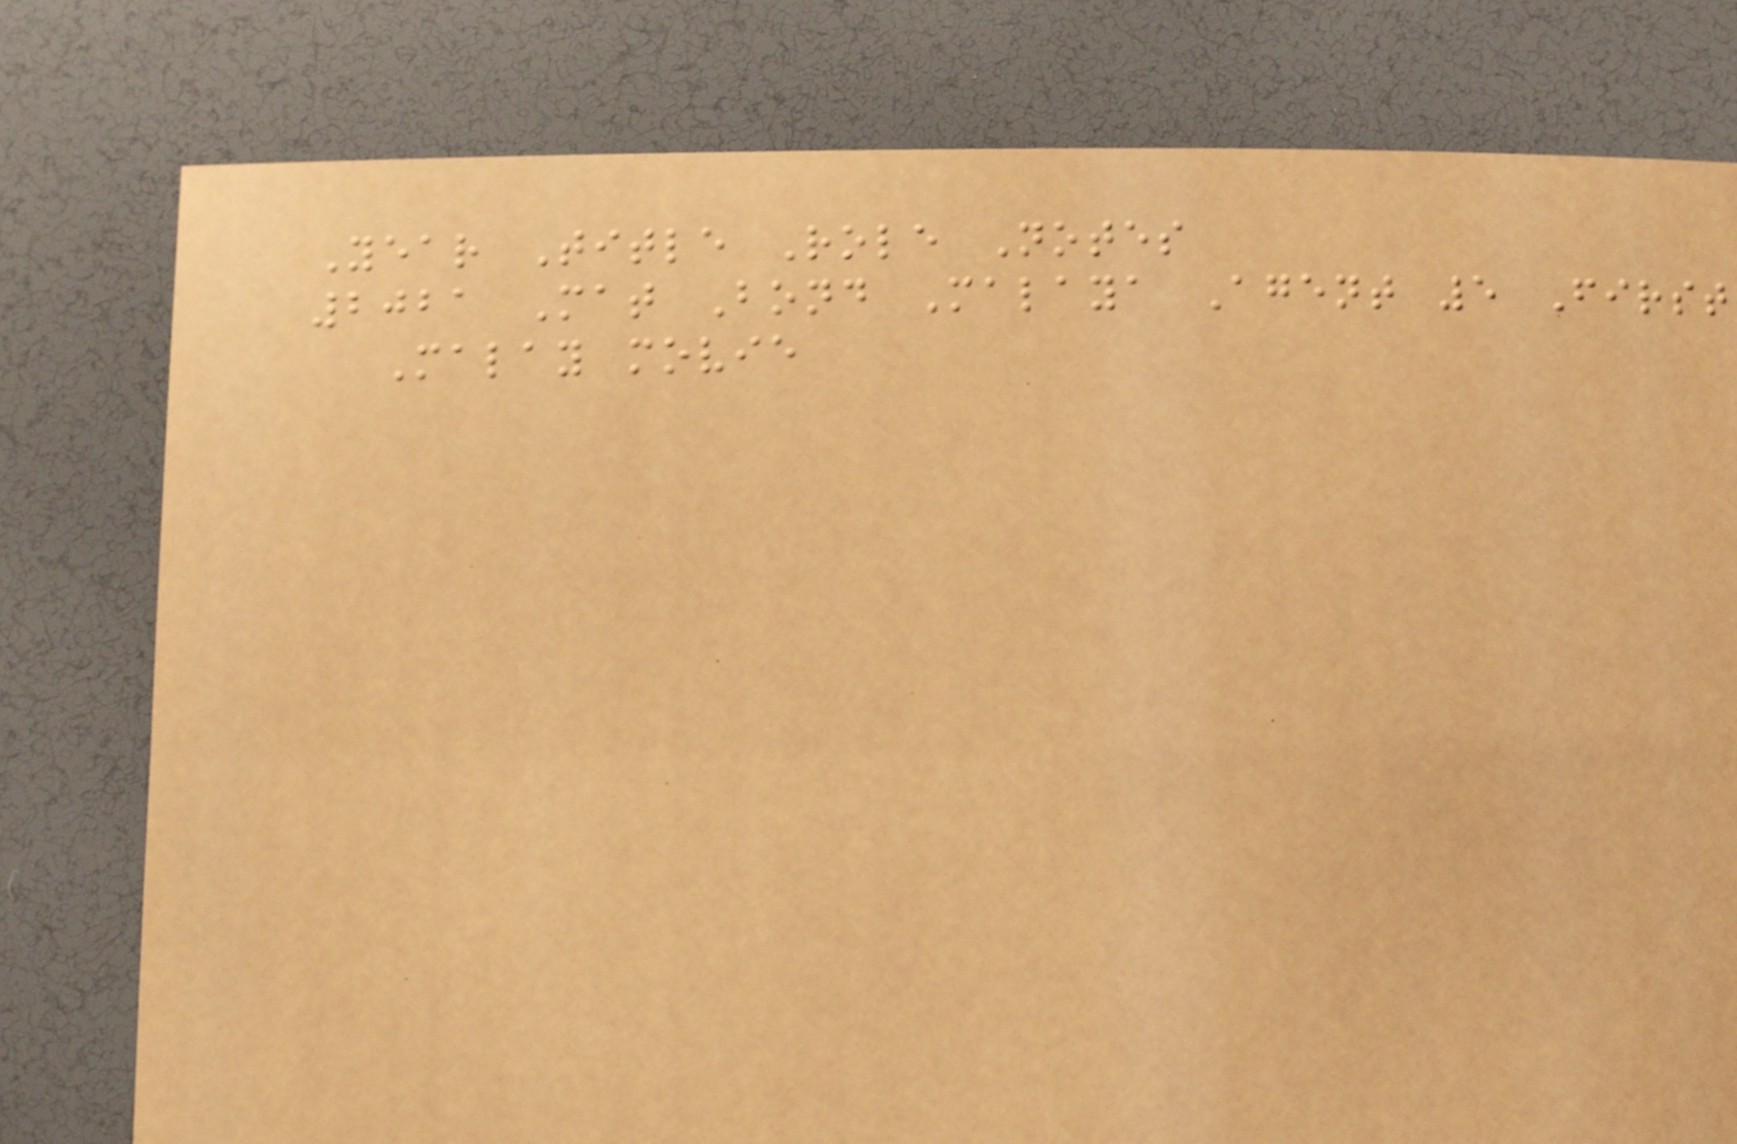Year Title Role Notes
2021 Mat Bond Malaya Agent 5 First
Malay movie
